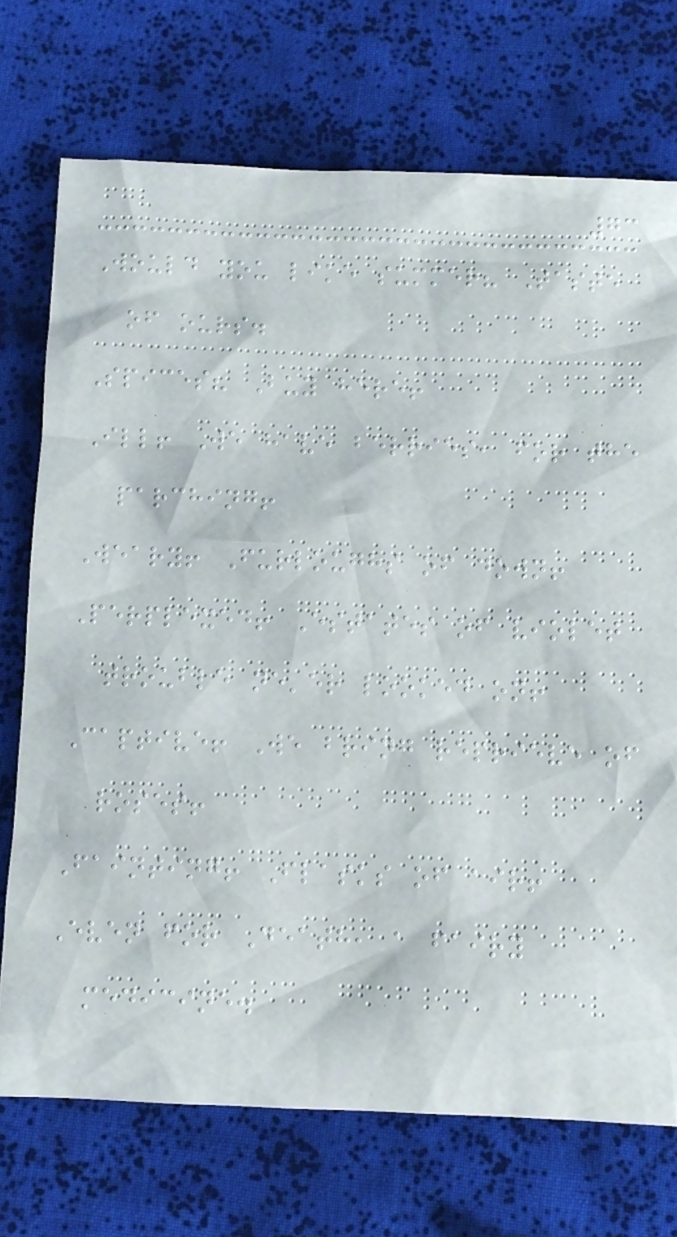73
Would you like summer? Taste
of ours.
Spices? Buy here!
Ill! We have berries, for the
parching!
Weary! Furloughs of down!
Perplexed! Estates of violet
trouble ne'er looked on!
Captive! We bring reprieve of
roses!
Fainting! Flasks of air!
Even for Death, a fairy
medicine.
